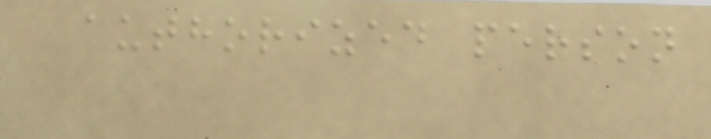authorized person
